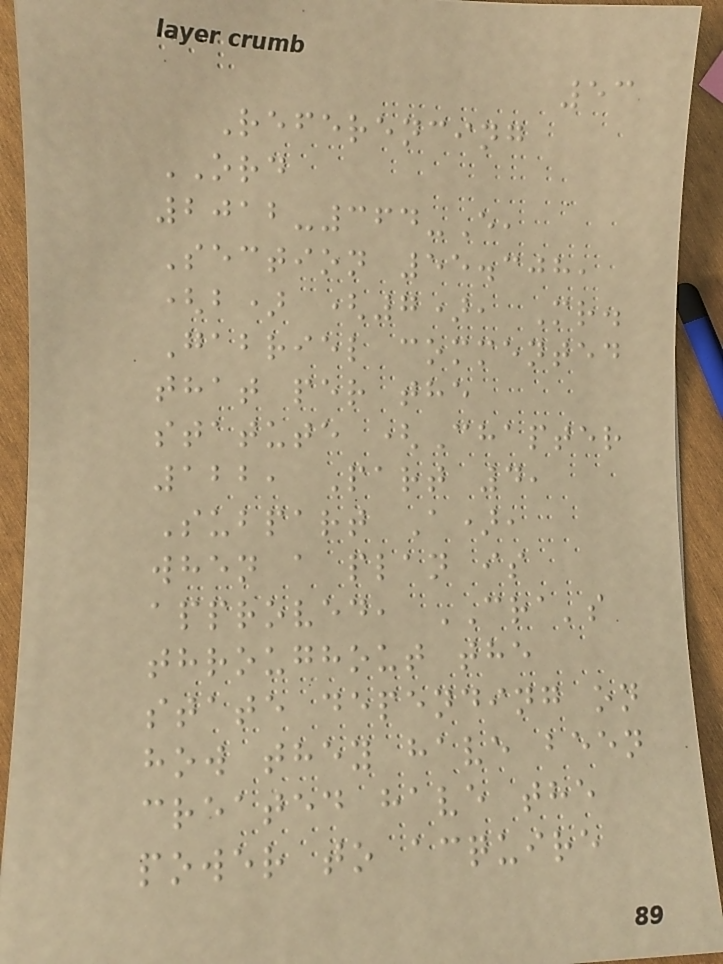53
Referencing
ORD
2012-364-E,
Section 55.308,
(b) (7), Mr.
Gabriel commented
that per the
statute (Chapter
122, Part 4,
Subpart A),
when a plan is
approved, CRA's
throughout the
state depending on
how they have been
created have the
power to acquire
